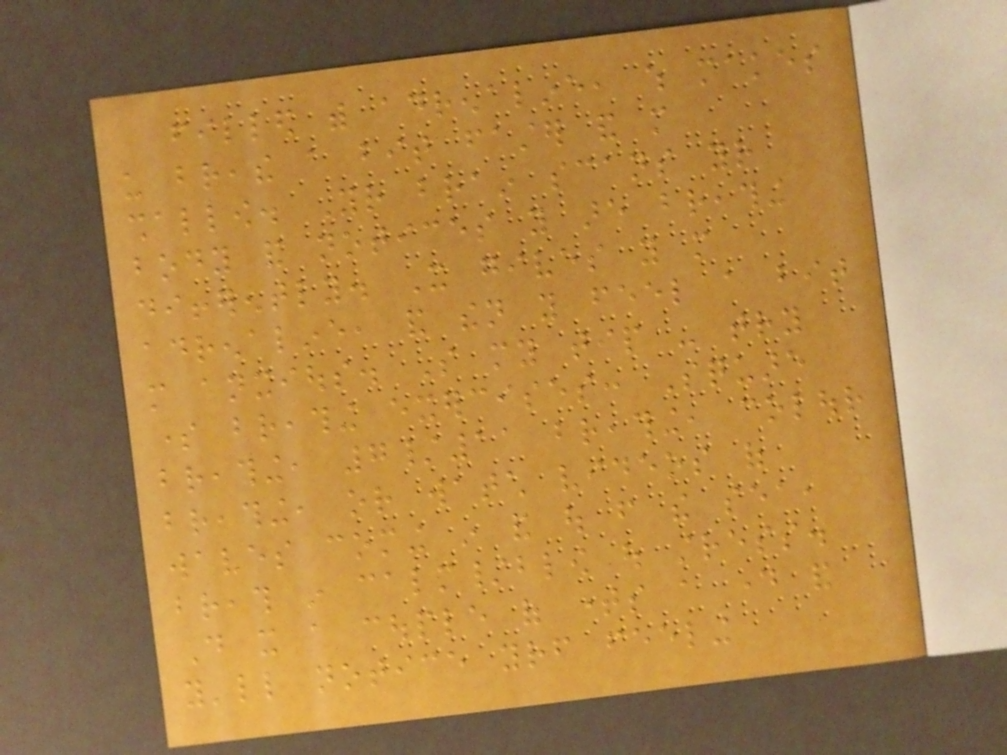filled with adrenaline, which makes
us breathe a bit faster and more
shallow. Your brain scans your
body and notices you are breathing
differently. It gives you more
adrenaline, and then you feel a bit
more anxious. So my tip - try
some breathing exercises: Square
breathing, 7/11 breathing, colour
breathing, or watch videos of
waves coming in and out from the sea,
breath in calm/blow out stress.
Do it a couple of times a day and
you'll notice yourself feeling
